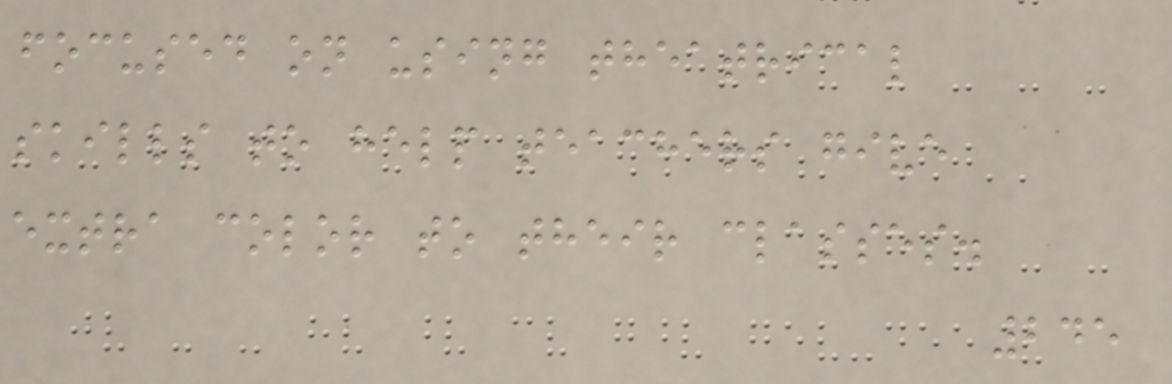focused on using theatrical
skills to help teachers give
extra color to their classes.
245
